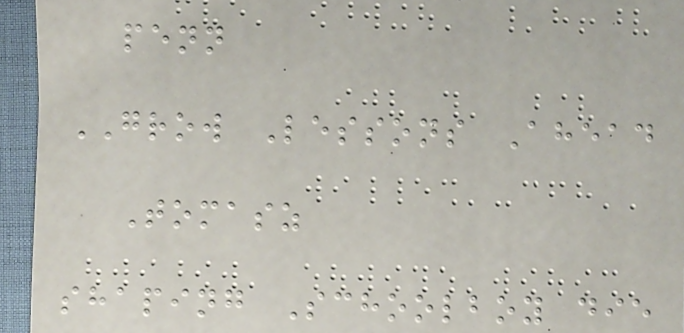penn
GROW Lessons Ahead
Tomasz
shaping Schoolboy die
